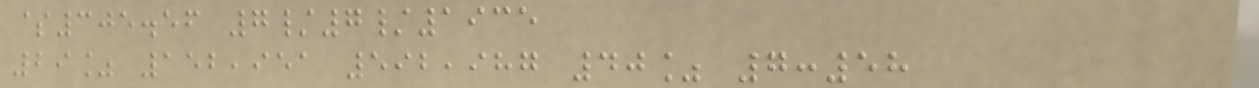$305.56 7/7/1935
29% 152,951 592,987 40% 7:58
